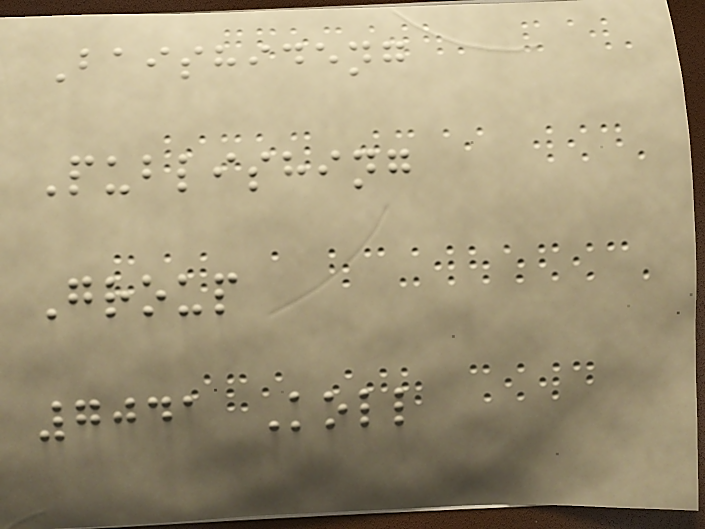Baishideng
Publishing
Group
7041 Koll
